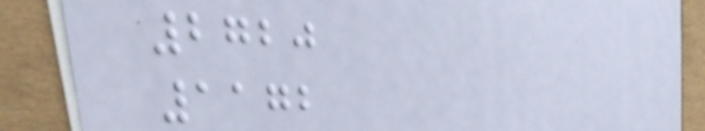2720
1172
